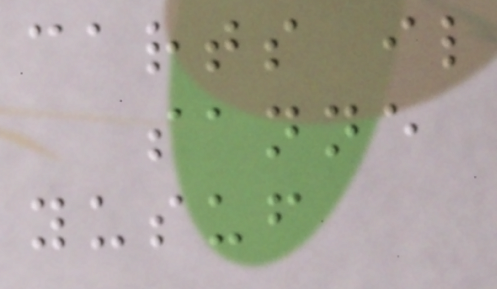carts il
sanne
yusuf
